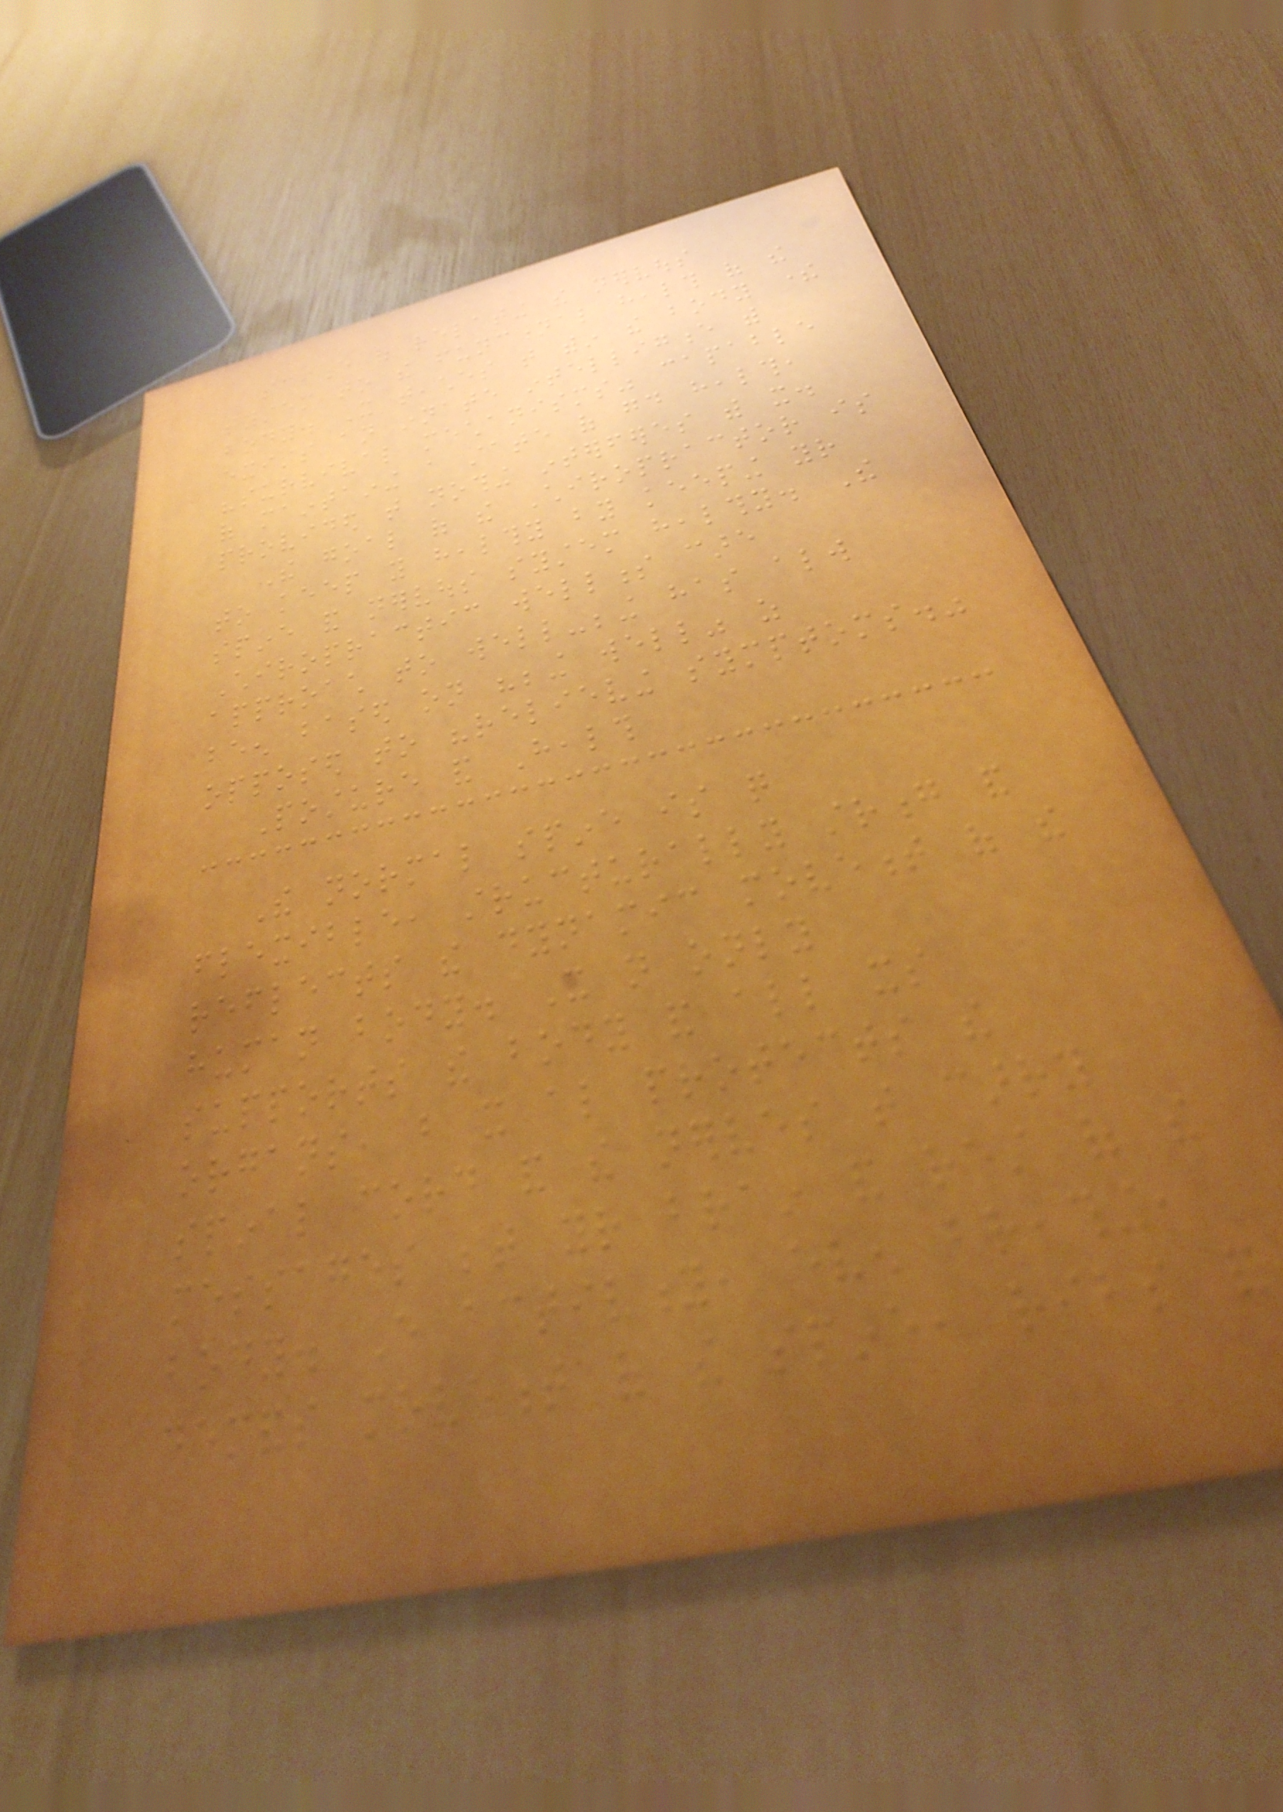science of relating the nervous
system to the functional health of the
body. It teaches that within the body there
exists an innate intelligence with
"survival mechanisms" capable
of maintaining a state of good health,
provided that nothing interferes with it.
The goal of the Chiropractor is
to keep you healthy by keeping your
spine and nervous system healthy. The
Chiropractic wellness care
approach to well-being has always
been based on "being well" as
opposed to "relieving symptoms."
Posture and Health
The normal spine is quite
flexible, structurally strong and
reflects the dynamic movement of the
human body. It not only
supports the body and all its
organs, but it also protects the
spinal cord and the nerves that carry
messages between your brain and rest of the
body. Every activity, even breathing,
demands movement of the spine, ribs and
